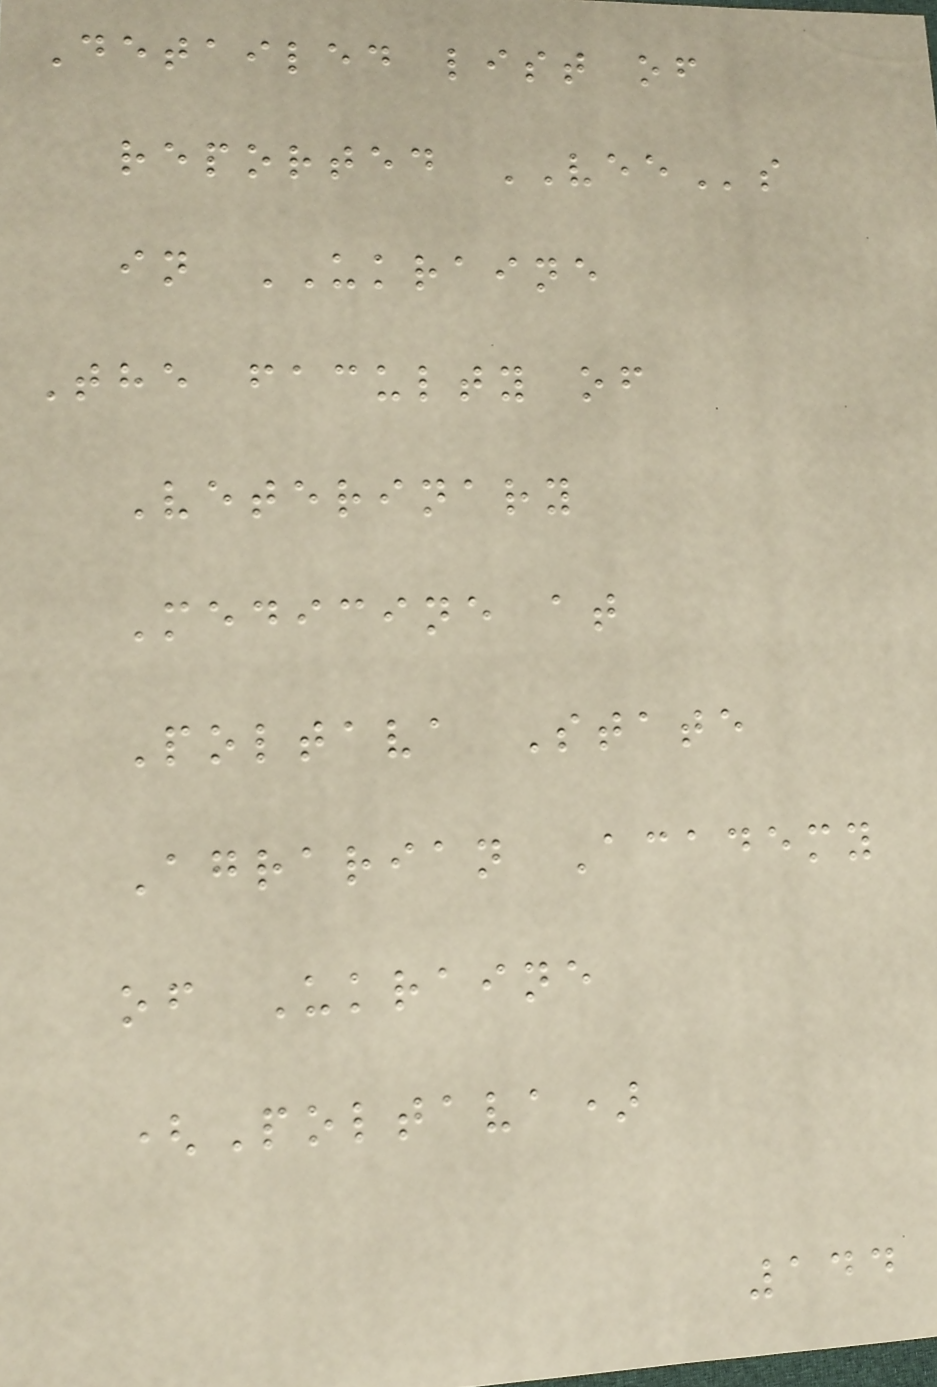Detailed list of
reported VEEs
in UKRAINE
The faculty of
Veterinary
Medicine at
Poltava State
Agrarian Academy
of Ukraine
(Poltava)
144
